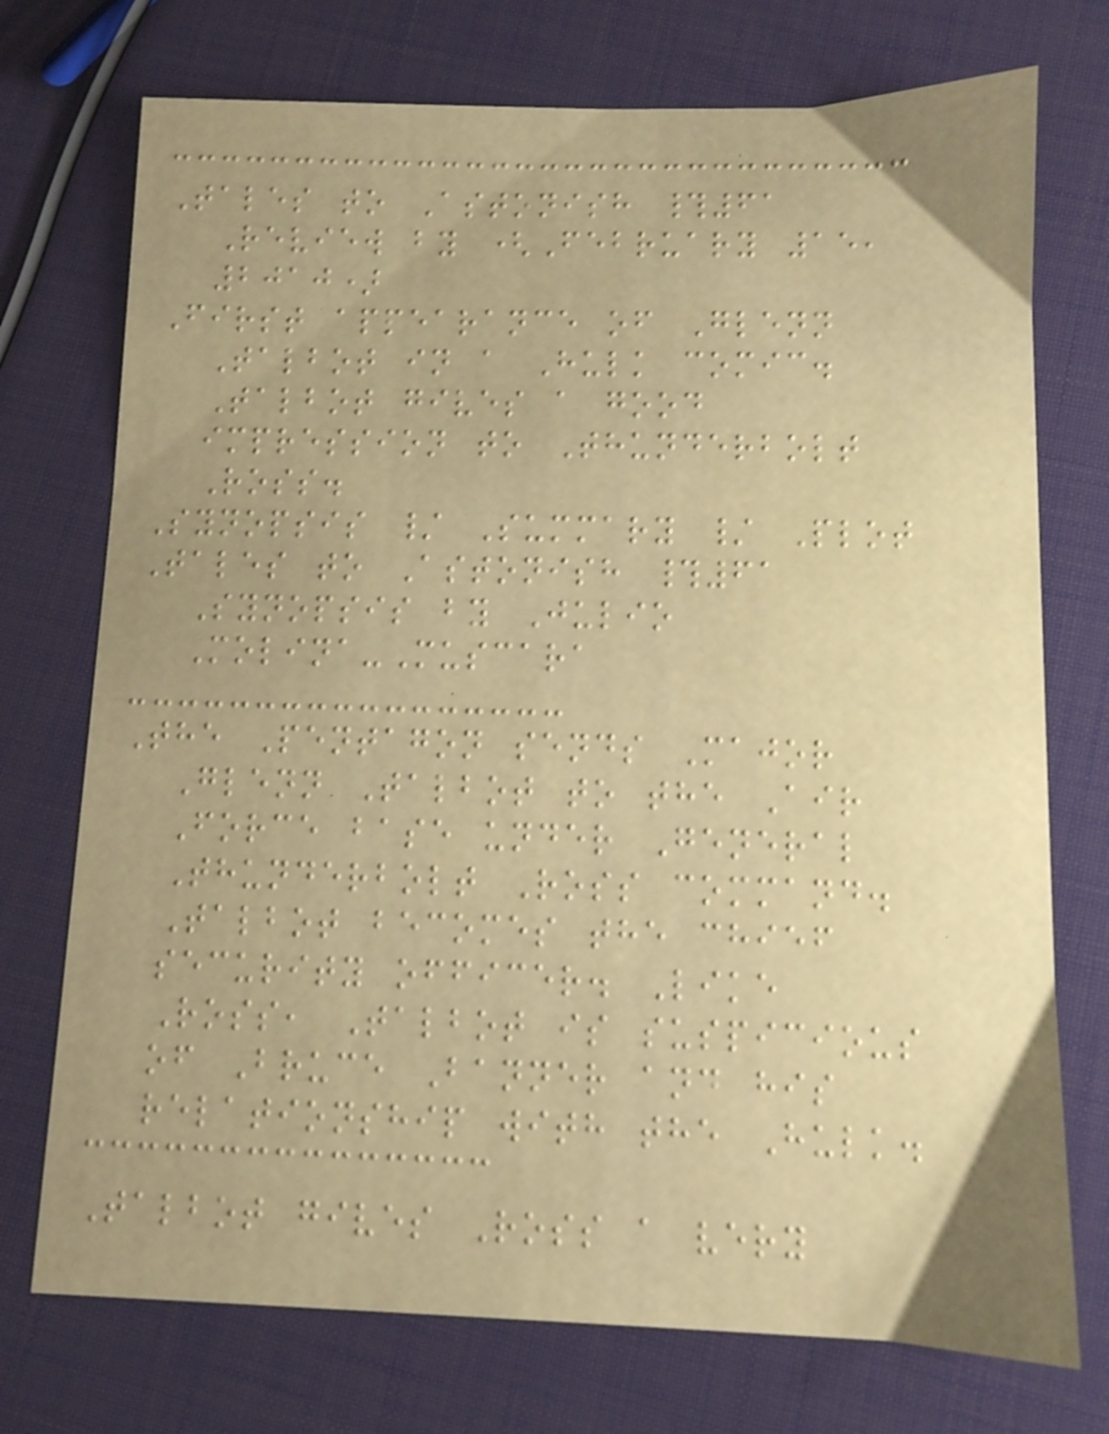Tales to Astonish #61
Review by (February 15,
2010)
First appearance of Glenn
Talbot in a Hulk comic.
Talbot gives a good
impression to Thunderbolt
Ross.
Synopsis / Summary / Plot
Tales to Astonish #61
Synopsis by Julio
Molina-Muscara
The Pentagon sends Major
Glenn Talbot to the Air
Force base under General
Thunderbolt Ross command.
Talbot becomes the chief
security officer. Like
Ross, Talbot is suspicious
of Bruce Banner and his
relationship with the Hulk.
Talbot gives Ross a very
